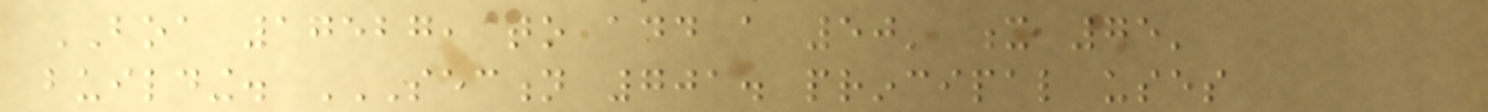BOA 17527, to add a 50' x 75'
building. SECTION 701. PRINCIPAL USES
